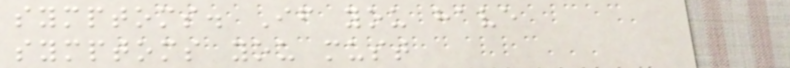symptoms. If you have
symptoms you must
